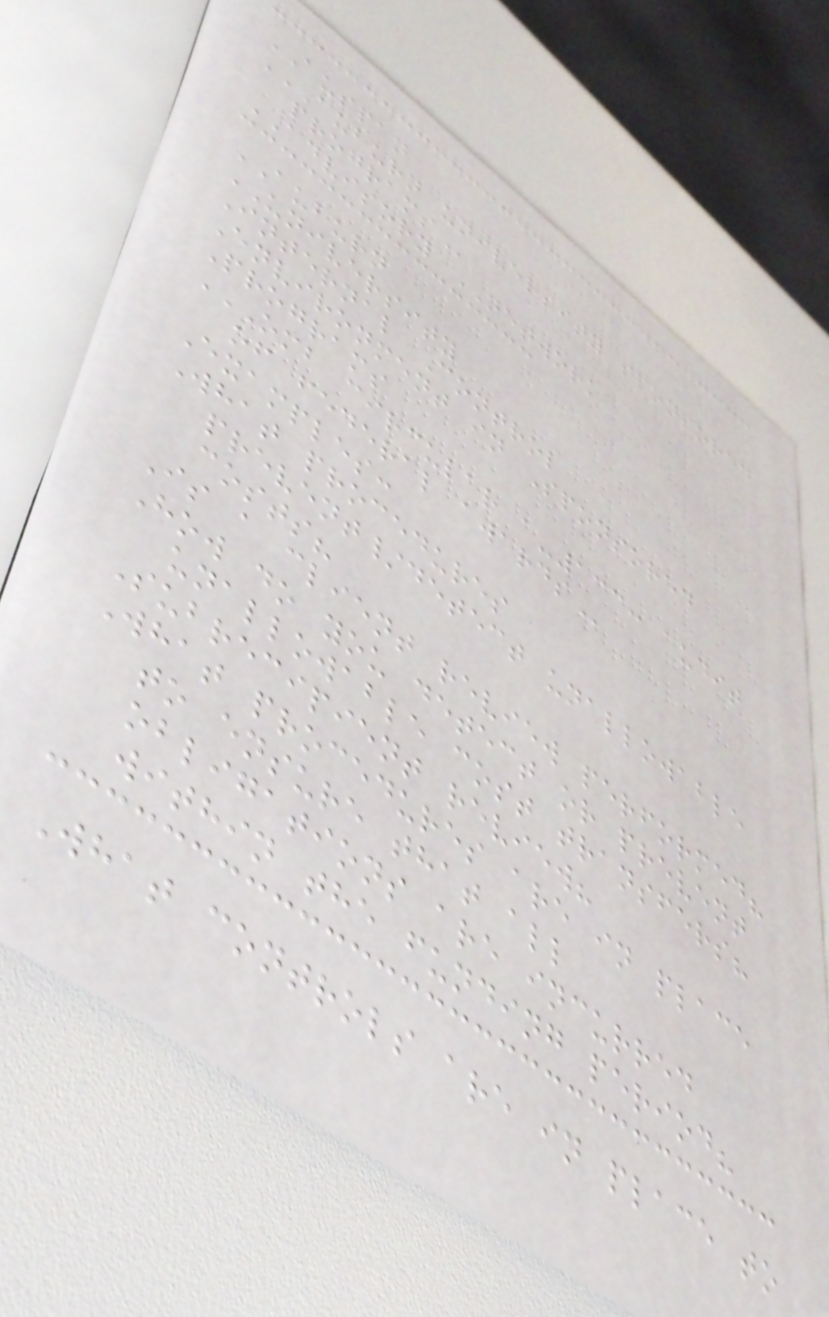AUSPAN
AUBURN UNIVERSITY SPONSORED
PROGRAMS
ADVISORY NETWORK
AUBURN
UNIVERSITY
Internal Control
Environment in Sponsored
Programs
OMB CIRCULAR A-133: AUDIT
OF FEDERAL AWARDS
Examples:
What procedures
prevent/detect unallowable
costs?
Is a client review performed?
How do you detect or prevent
unallowable cost transfers?
Subrecipient review?
What procedures are in place
to ensure that all
obligations are incurred
within the funding period?
What controls are in place to
